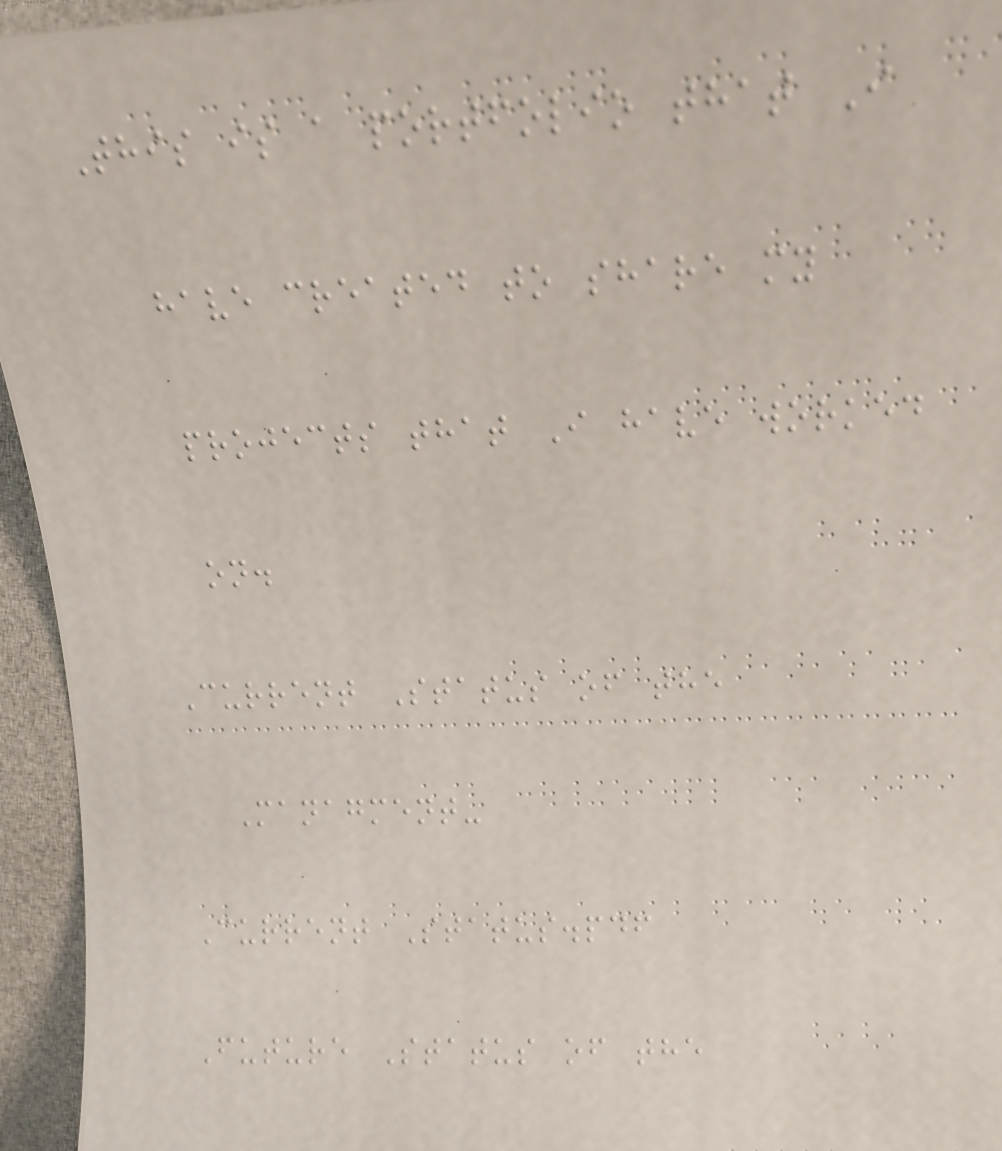This is a portfolio that I
have created to share my
projects that I have worked
on.
Current Status of the
Managment-
Current Status.pdf
Future Status of the
